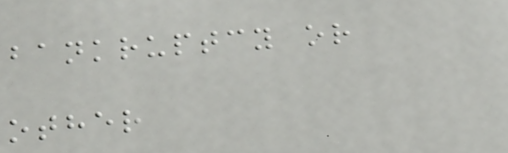bankruptcy or
other
